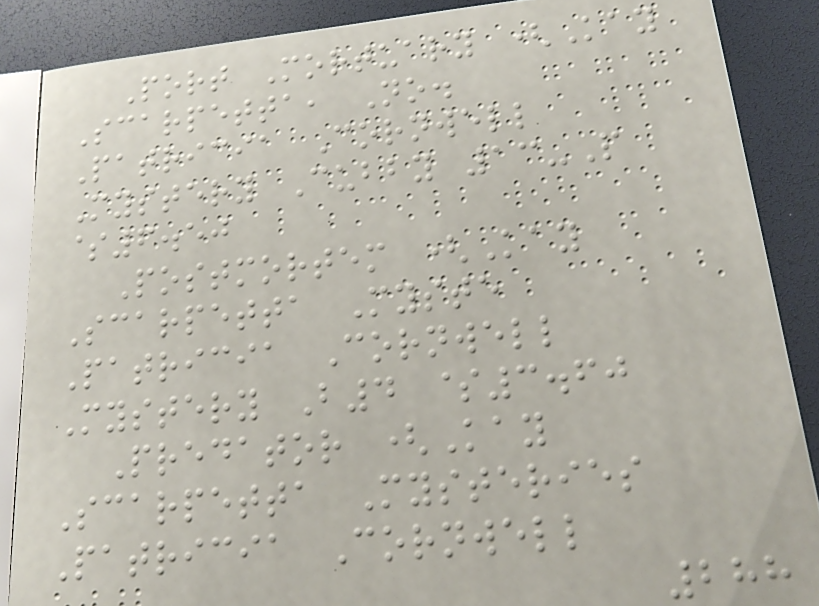Port Mortuary (Kay
Scarpetta, No.
Patricia Cornwell
Mystery Cubby 13-P
$6.50
Postmortem (Kay
Scarpetta Myste
Patricia Cornwell
Mystery B4 $3.60
Predator (Kay
Scarpetta Mysteries
Patricia Cornwell
288
